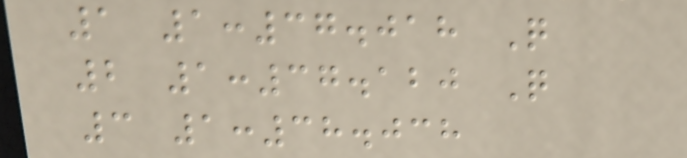1 1:37.018 Q
2 1:37.120 Q
3 1:38.038
